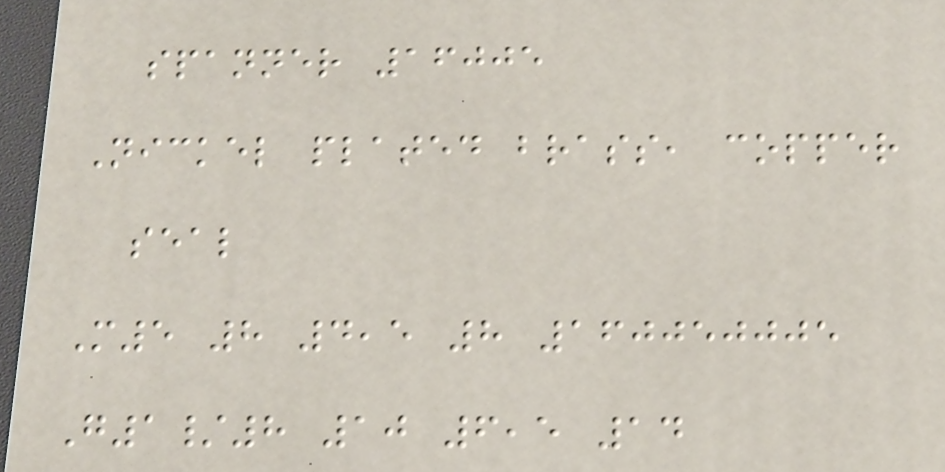spanner 16005
Nickel plated brass, copper
seal
M5 8 4,5 8 160050005
G1/8 10 6,5 14
